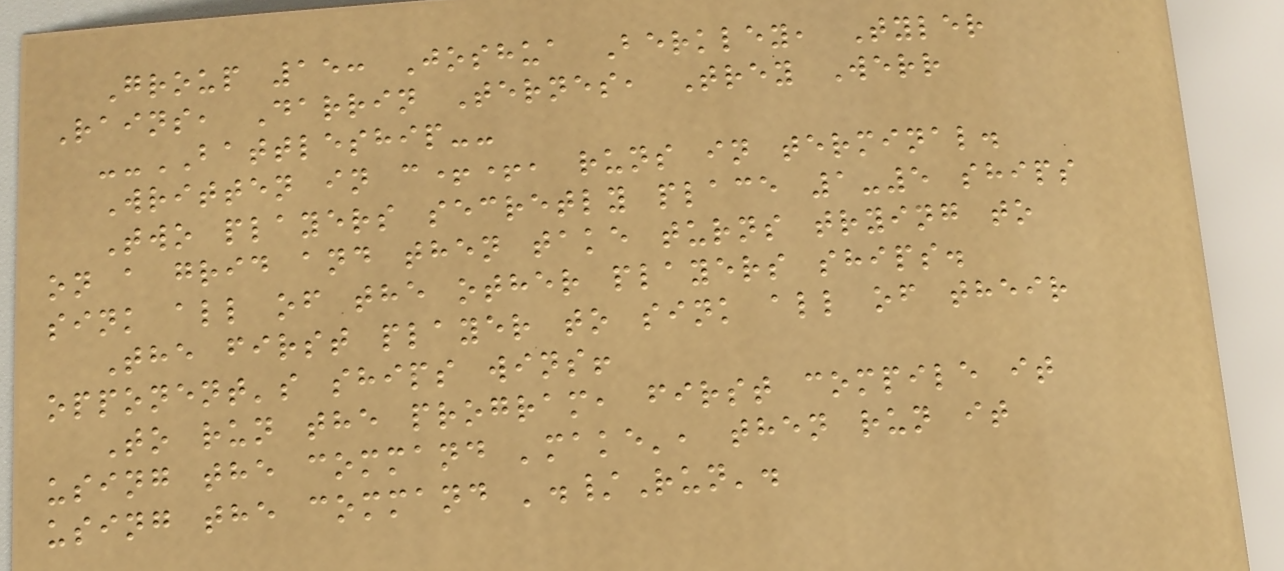Group 15: Joshua Berkley, Tyler
Rains, Darrin Ternes, Trey Werr
--BATTLESHIP--
Written in c++, runs in terminal.
Two players secretly place 1-5 ships
on a grid and then take turns trying to
sink all of the other players ships.
The first player to sink all of their
opponent's ships wins!
To run the program, first compile it
using the command 'make', then run it
using the command './Run'.
